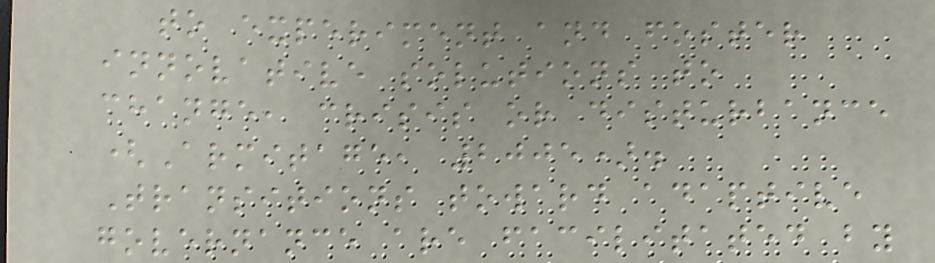to experiment and foster
innovative solutions to
change, crisis or disturbance
(Armitage, 2005).
Transitions toward adaptive
governance are facilitated by
